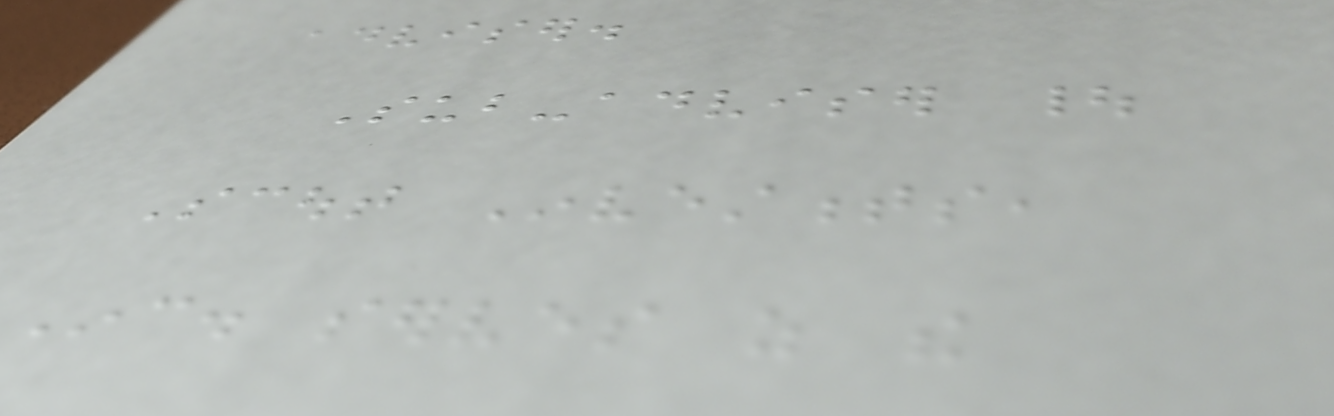adviser.
Sub-adviser |
Scout Investments,
Inc. serves as the
